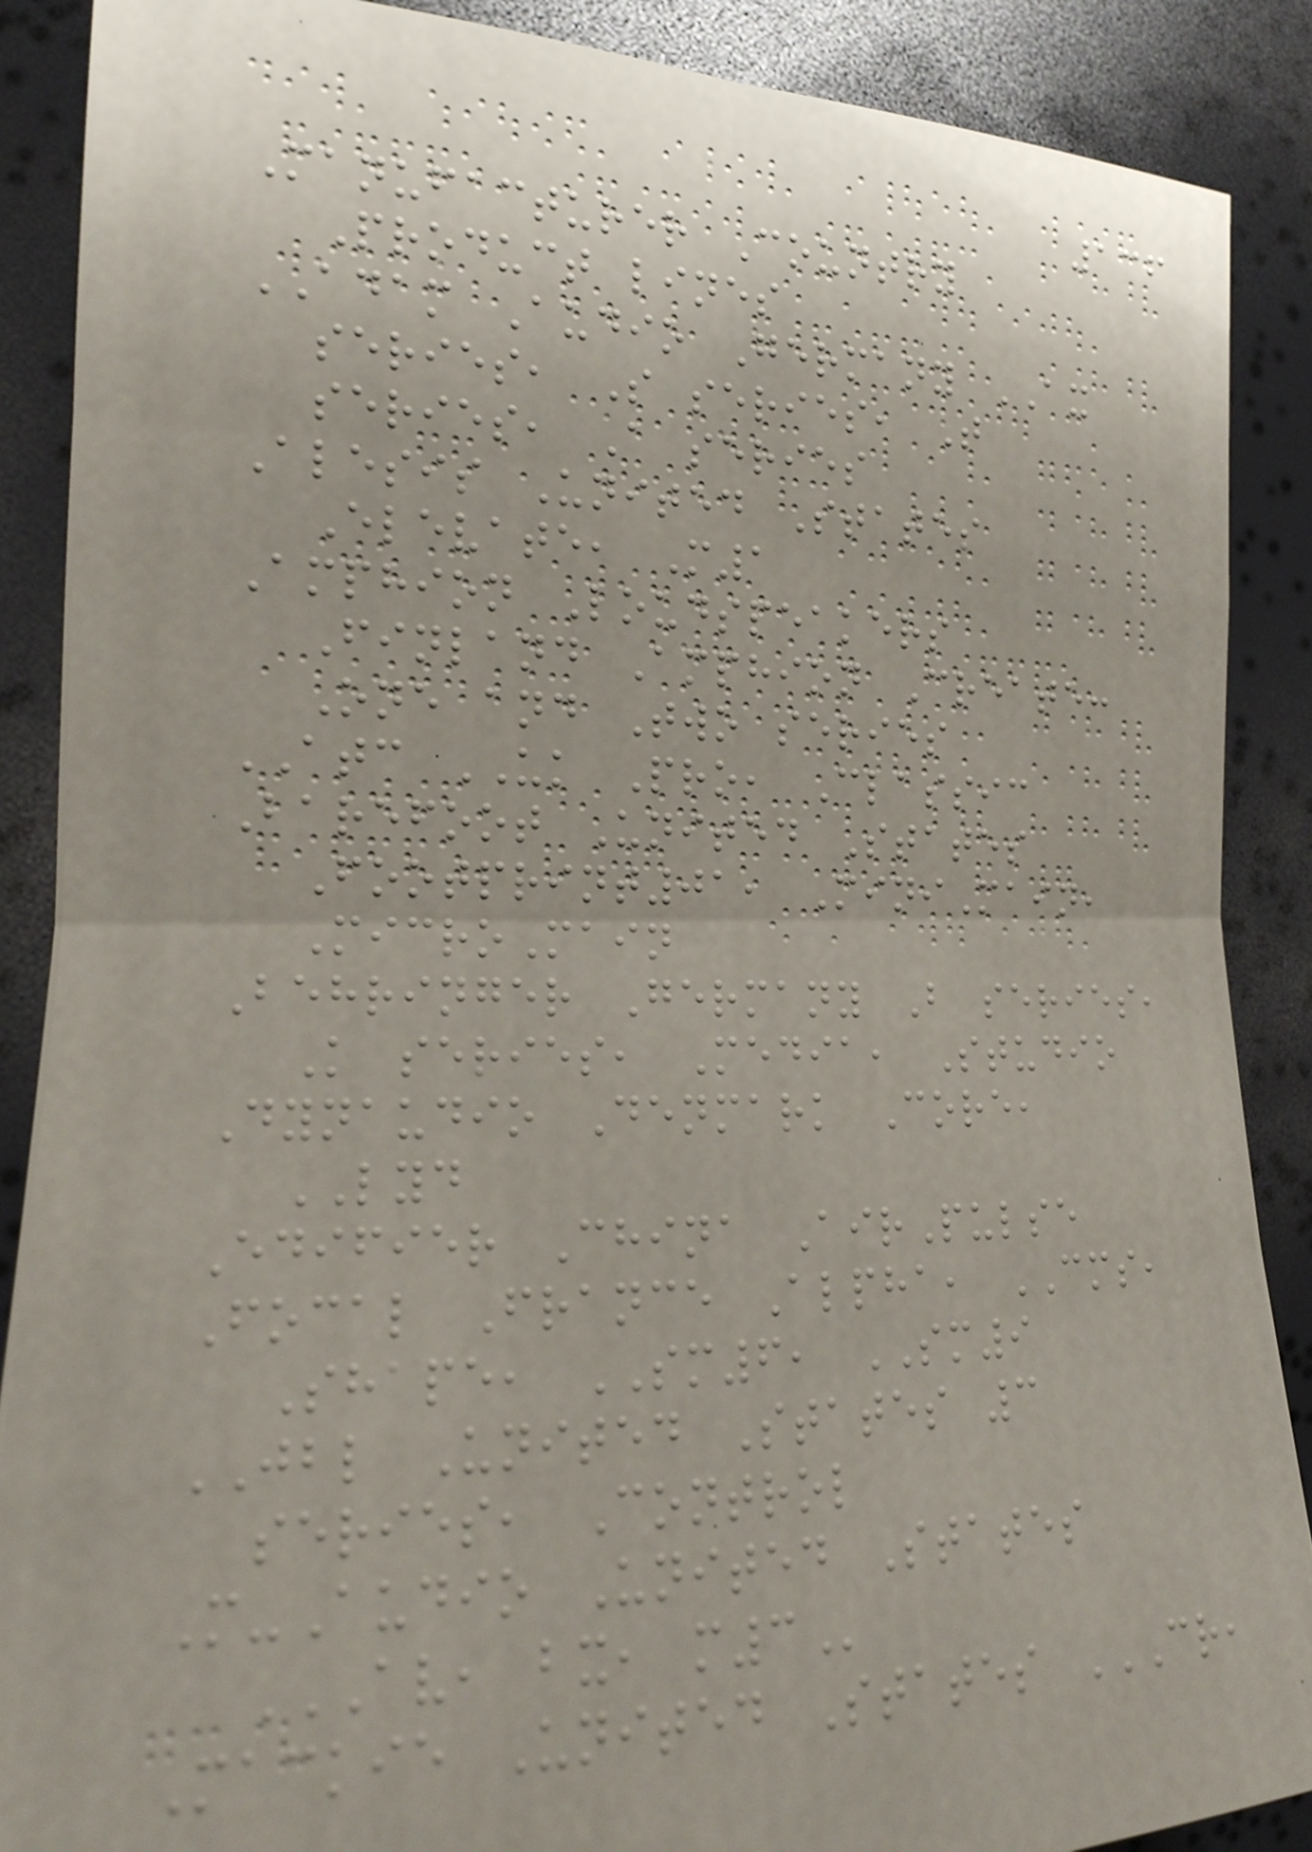136
Manufacturer Country
Product lines
ADAM Audio Germany AX
series, S series, T
series, A series
Alesis United States
Elevate, M1
Amphion Loudspeakers
Finland Amphion Create:
One and Two series
ATC UK Pro, Classic
Barefoot United States
Footprint01, MiniMain,
MicroMain
Behringer Germany B series,
K series, Media, Studio
Dynaudio Denmark Core,
LYD
Edifier China AirPulse
Focal France Alpha, CMS,
Shape, SM6, SM9
JBL United States 3
series, Control
M-Audio United States
AV, BX, M3
Mackie United States CR,
